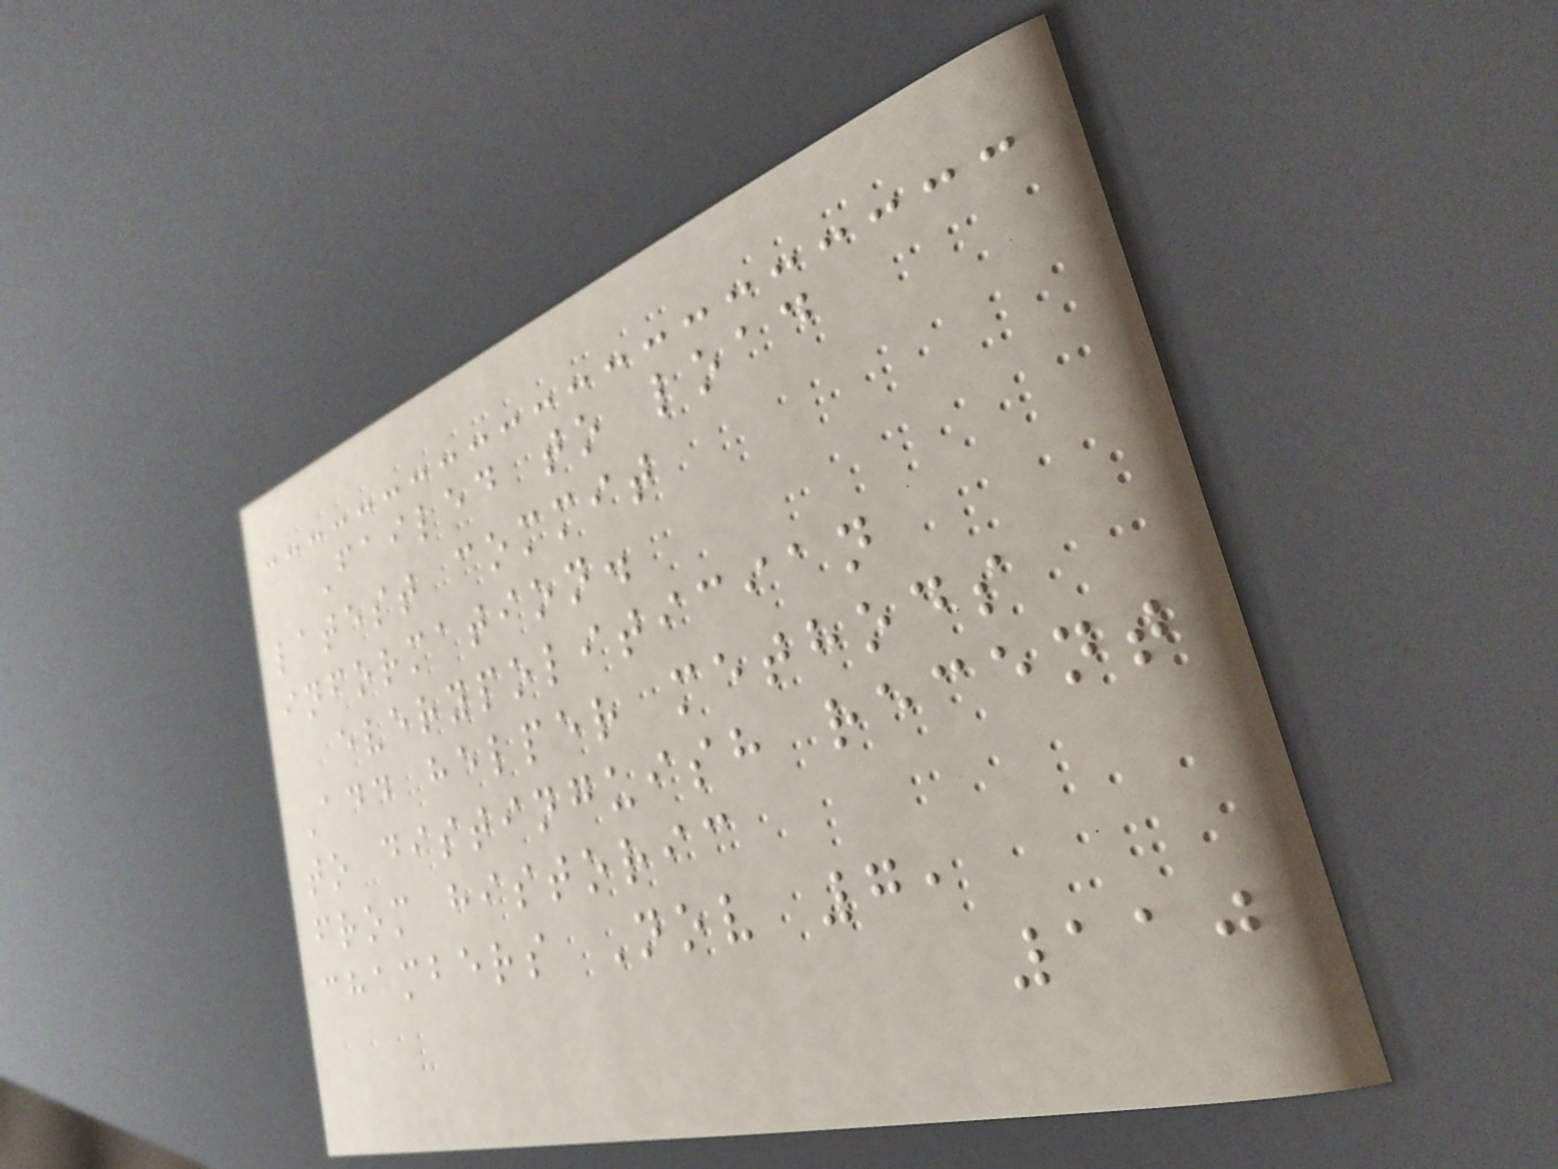Failed to load
latest commit
information.
everypolitician
Add helper methods
to distinguish recent
from historic
chambers Nov 7,
110
